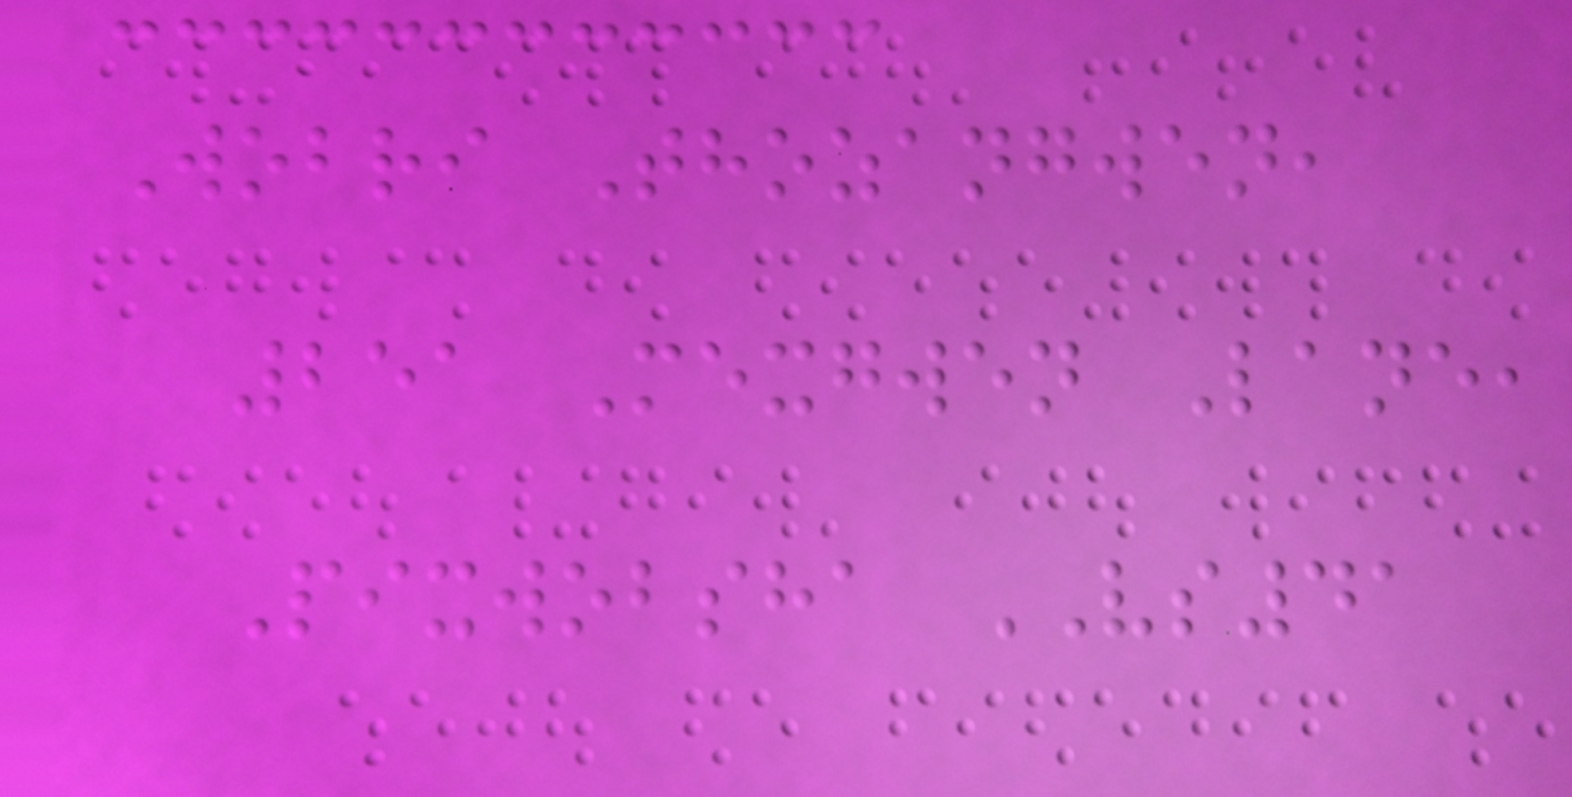Wobri Thozangwen,
251 Mexgwen Lane,
Pixwobsha VS41
